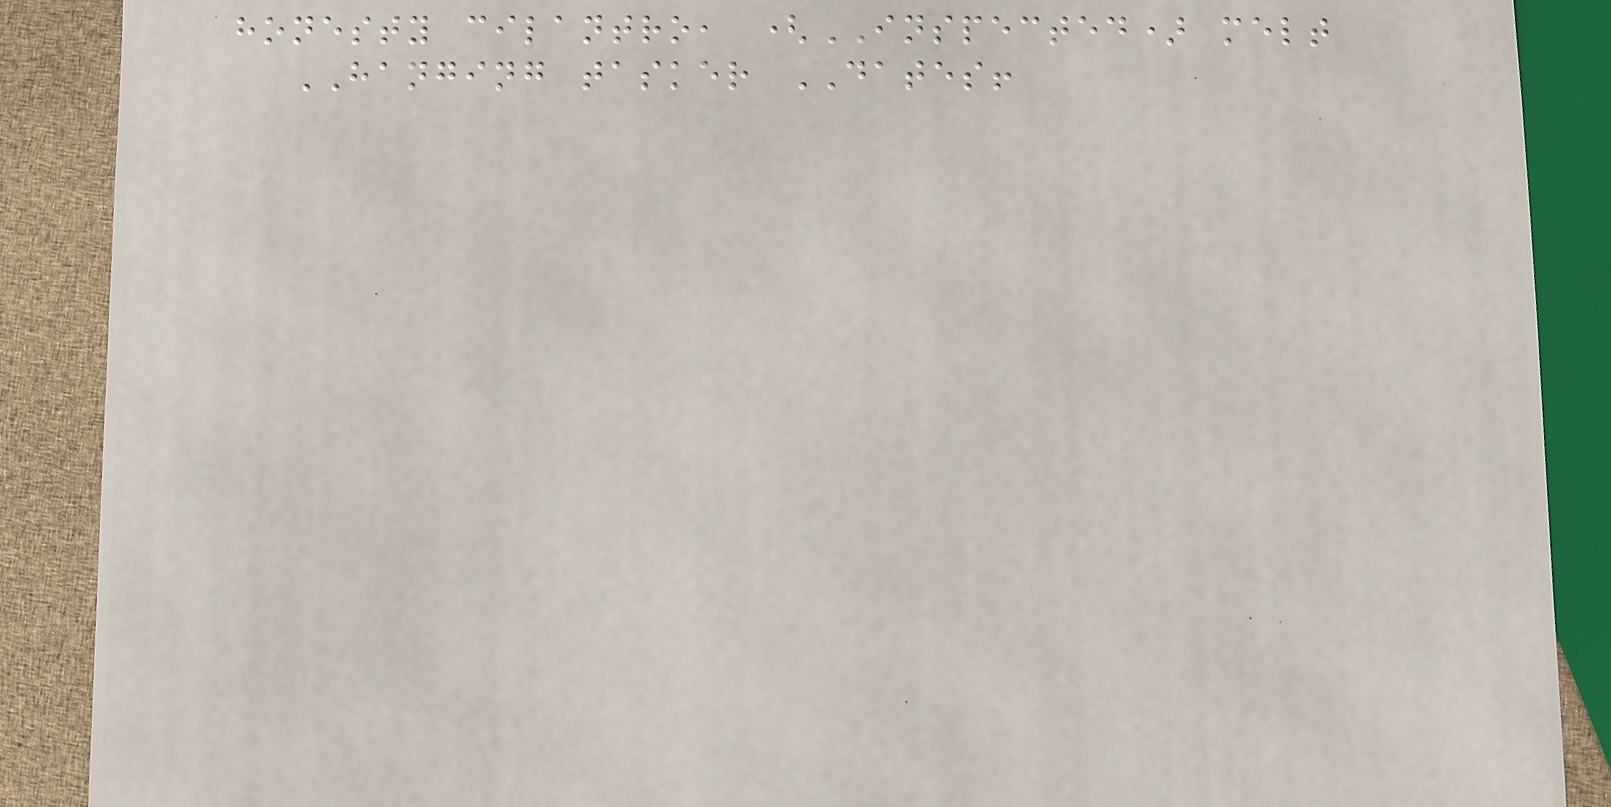honesty cilantro, (INSPECTED) melt
HANGING tasker DATES!
